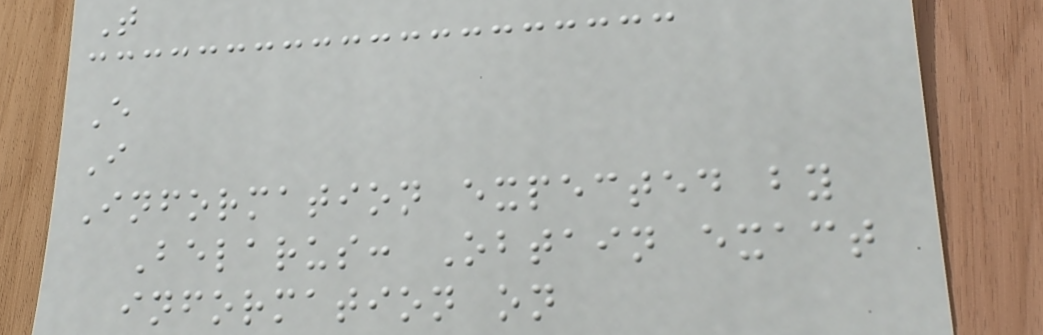T
E
I
Information expected by
Belarus: Obtain exact
information on
